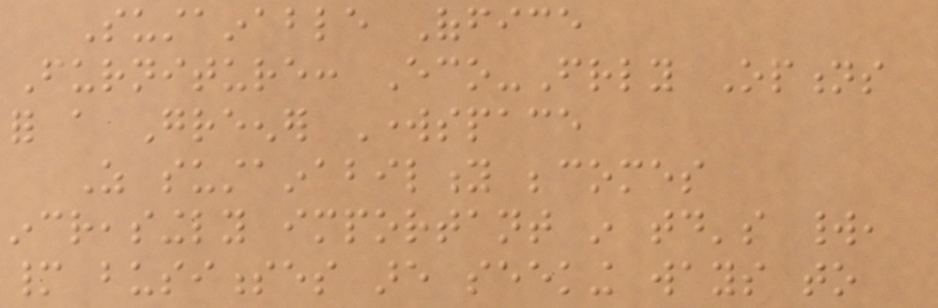Sustainable Office
Furniture: Eco-Friendly Options
for a Greener Workspace
As sustainability becomes
increasingly important in today's world,
many businesses are seeking ways to
